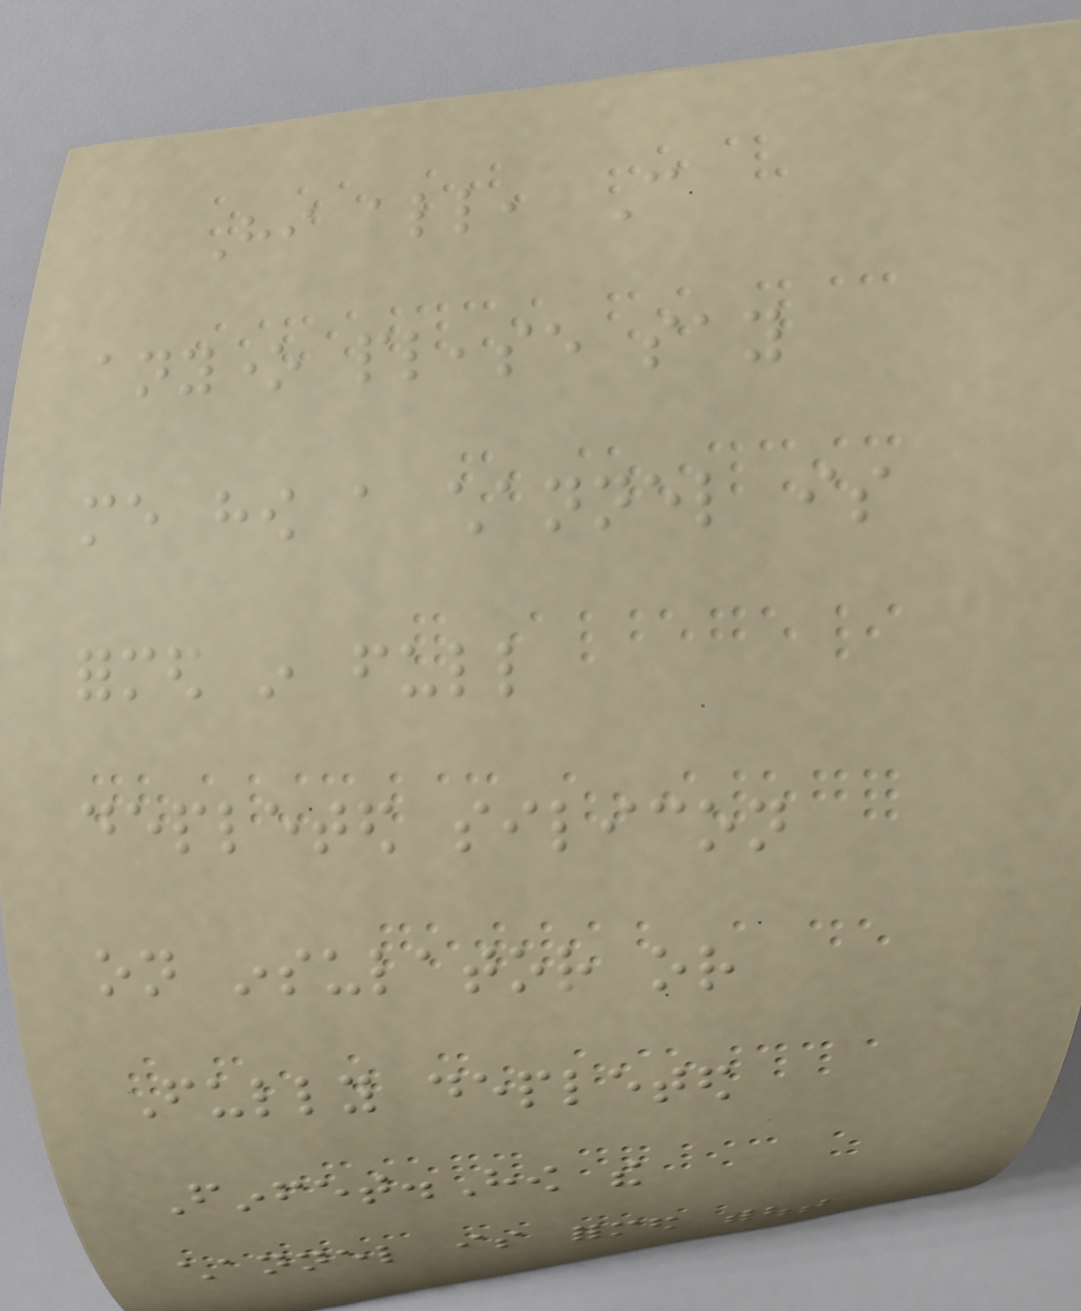Hi all, Can
anyone please say
me how a channel is
formed in full
depleted silicon
on insulator or
Fully depleted
Finfet.How the
channel is formed without
